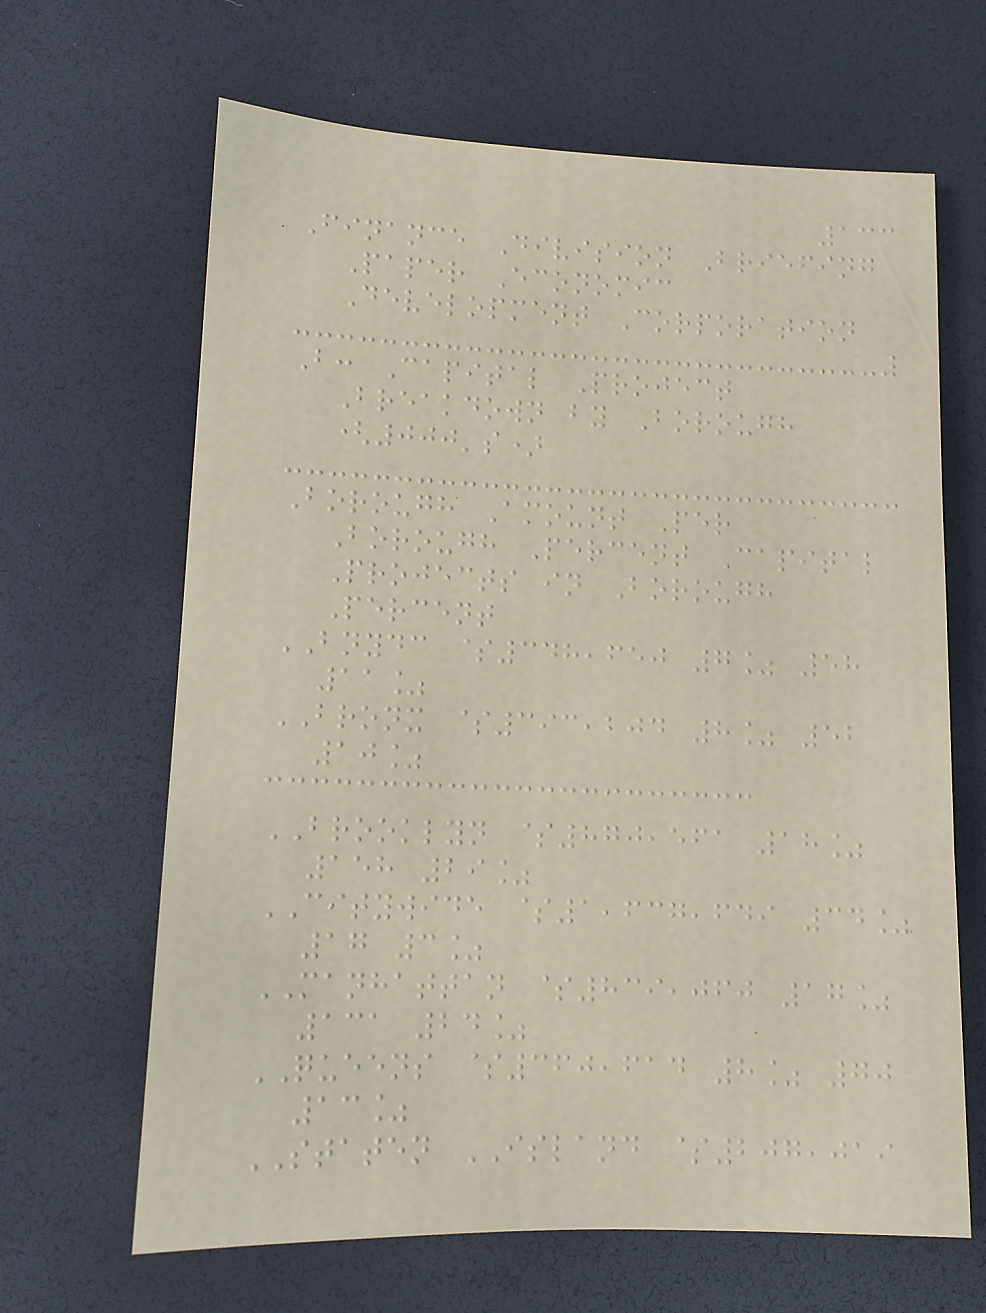133
Finance Division Briefing
Paper Economic
Development Corporation
B: Capital Project
Breakdown by Borough
(000's)
Borough Amount Per
Borough Percent Capital
Projects in Borough
Percent
BNYDC $348,650 7% 58
11%
BRONX $393,204 8% 52
10%
BROOKLYN $870,561 18%
158 29%
CITYWIDE $1,637,649 34%
17 3%
MANHATTAN $839,060 17%
131 24%
QUEENS $360,614 8% 70
13%
STATEN ISLAND $207,019
